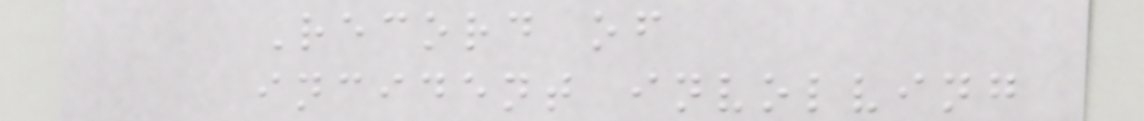Record of
incident involving
